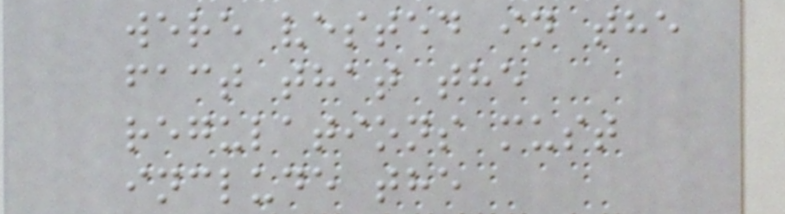were vested in the
fact that the
regulations must
include the
